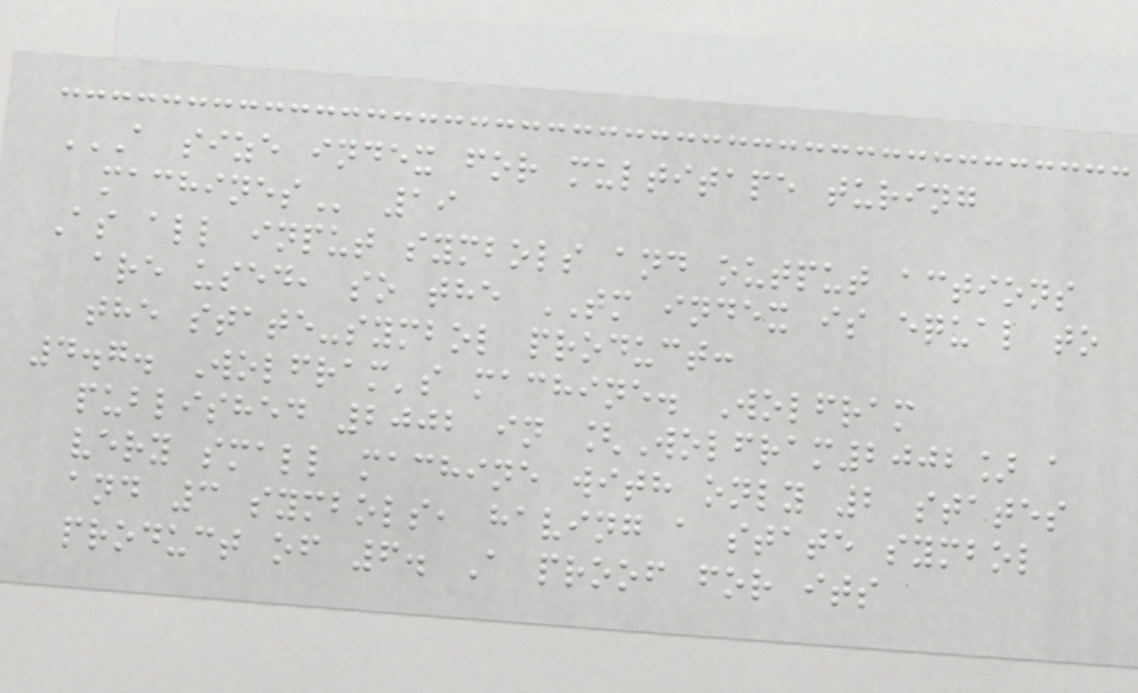A SIZE INDEX FOR MULTITAPE TURING
MACHINES 19
As all input symbols and output actions
are used, so the TM index is equal to
the state-symbol product:
4.7. Wolfram's machine. Wolfram
published 2002 in [Wolfram2002] a
very small machine with only 2 states
and 3 symbols, having a state symbol
product of 6. A proof for its
